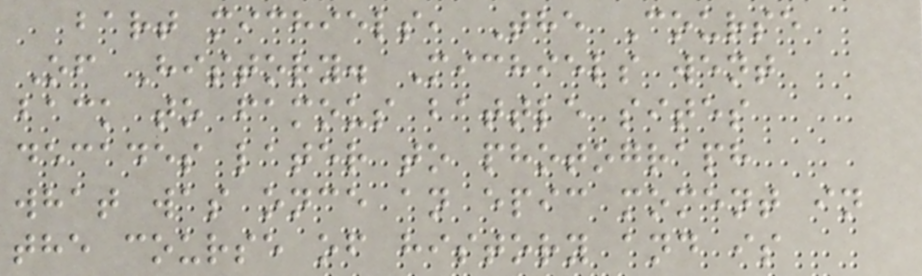bart michiels, The Course
Of History. Michiels went
back to famous battle sites
decades later to photograph
what was once an epic moment in
the course of history and is
